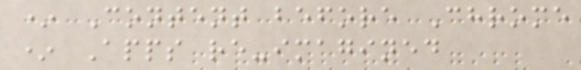* Content before Chrome
* Apps re-imagined
